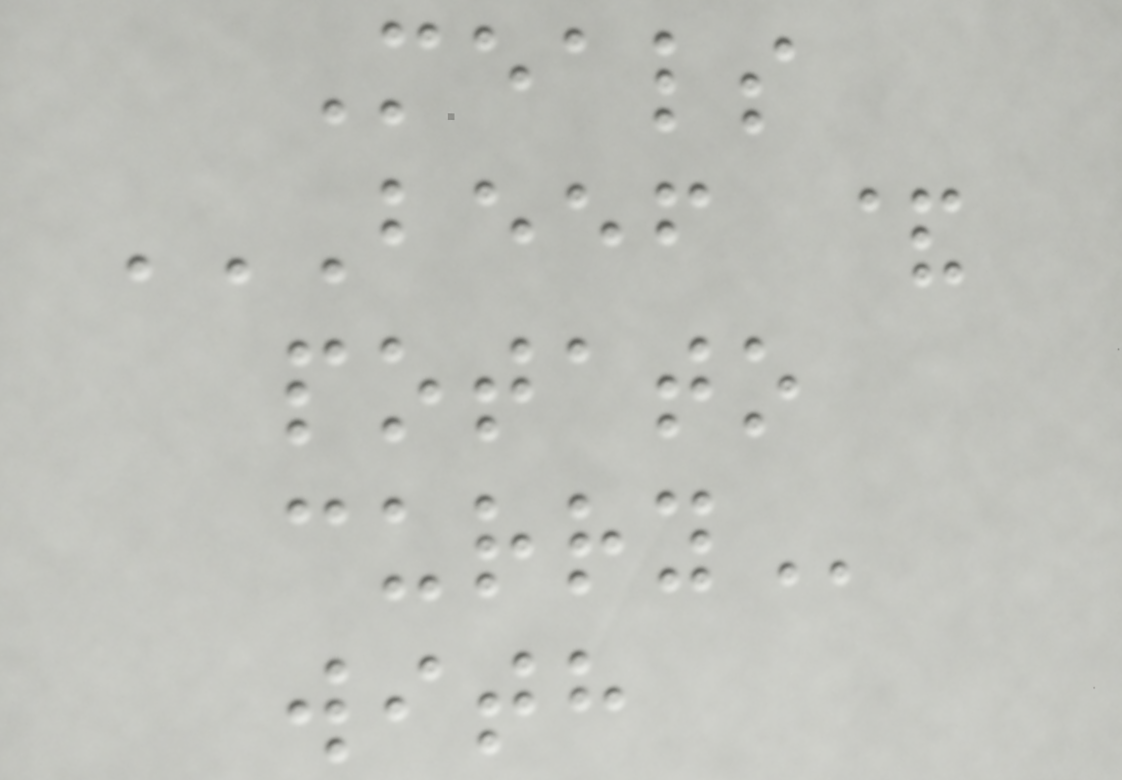Meals
BEEF &
POTATO
CURRY
with
